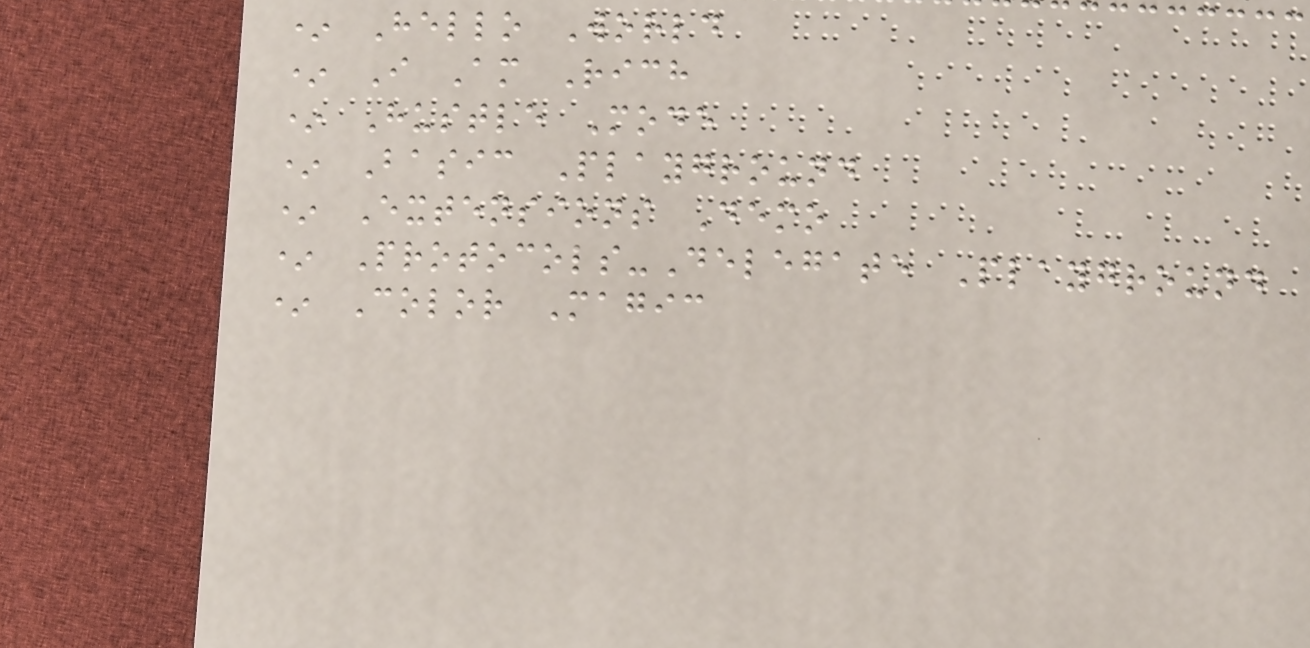* Hello World
* I Am Rich
* Hustle Mode
* Basic Playground
* Extensions Demo
* Protocols-Delegate Playground
* Color Magic
